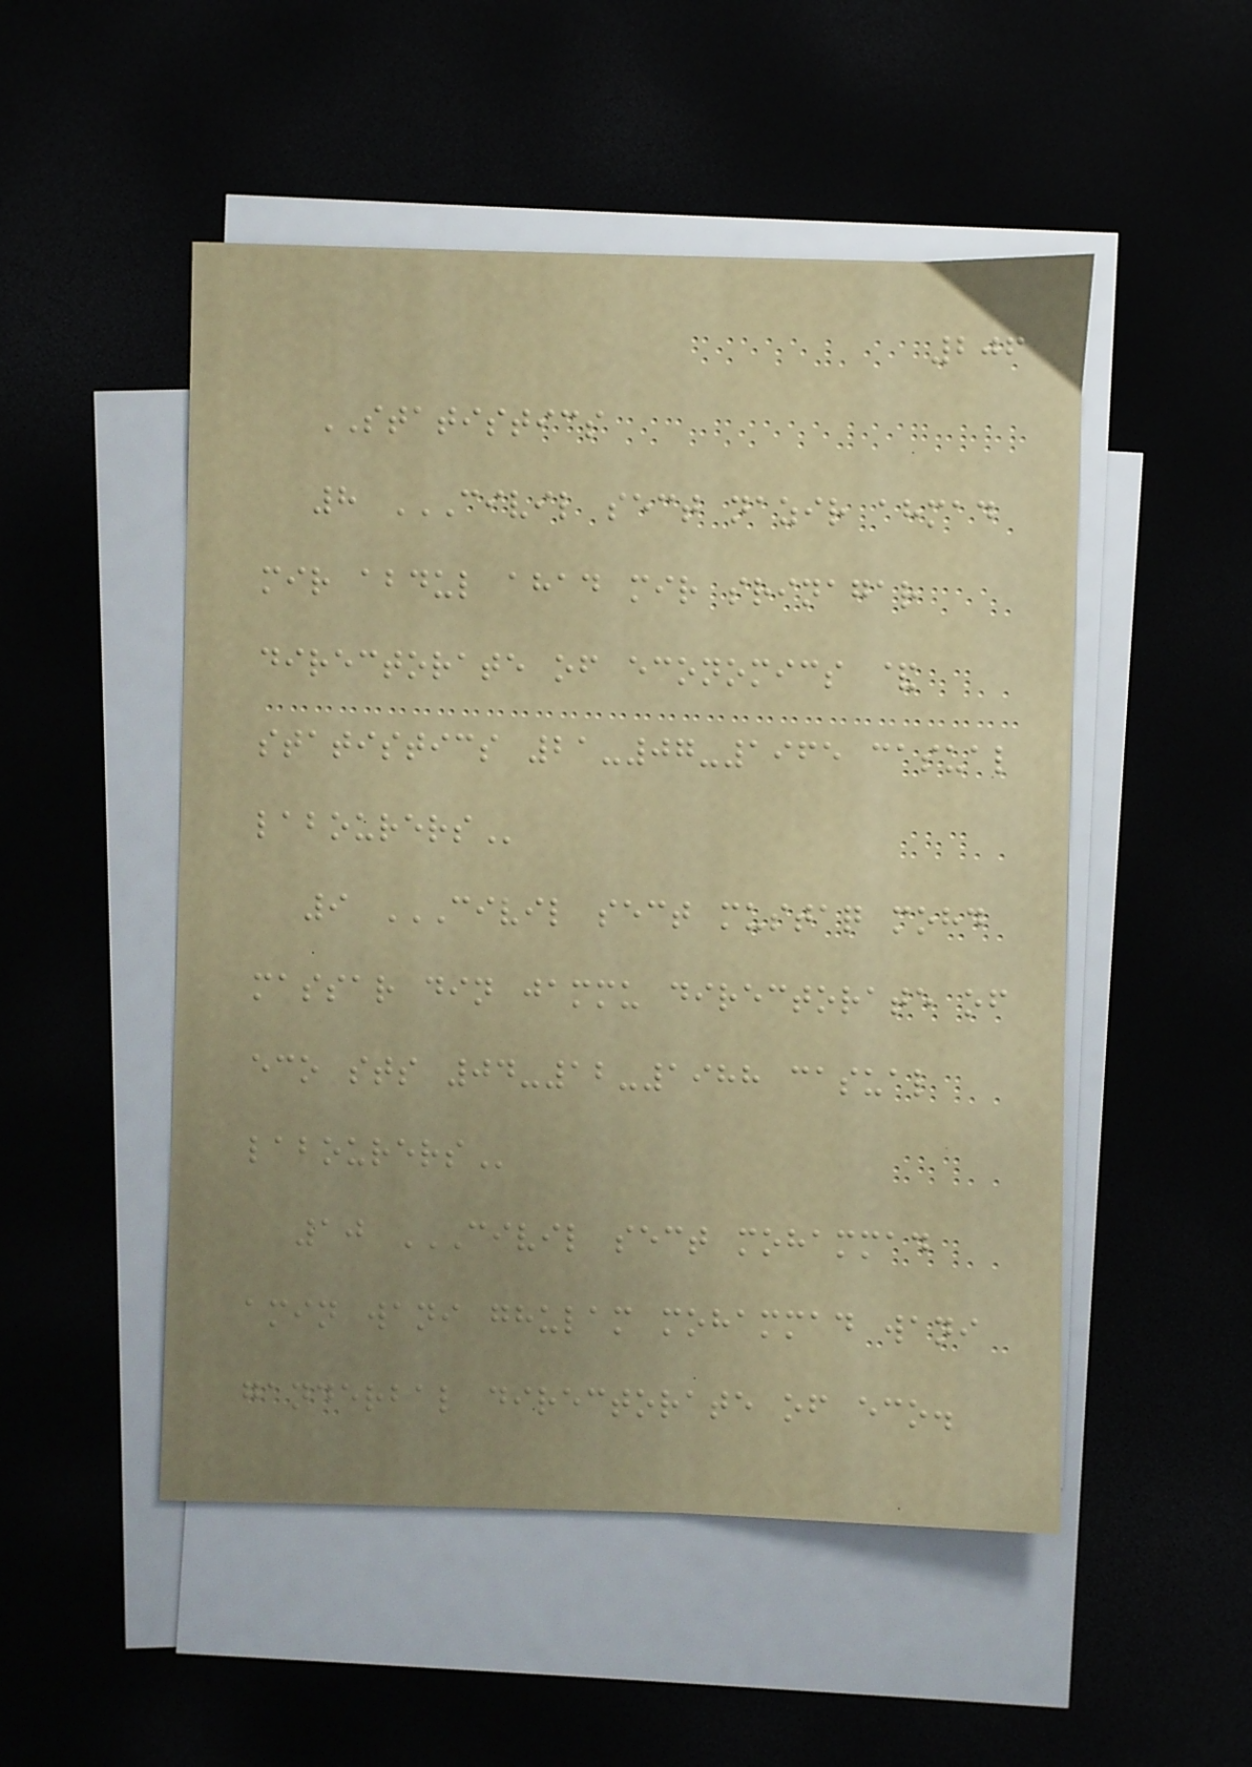206
STATISTICS
8 CIVIL SECT NAZIR AHMAD
MIR ABDUL AHAD MIR SRINAGAR
DIRECTORATE OF ECONOMICS &
STATISTICS 21-07-1965 CASUAL
LABOURERS
9 CIVIL SECT MUSTAQ MOHD
MASSAR DIN JAMMU DIRECTORATE OF
ECO STS 04-12-1988 CASUAL
LABOURERS
10 CIVIL SECT MOHAMMAD
AMIN WANI GHULAM MOHAMMAD WANI
GANDERBAL DIRECTORATE OF ECO.
